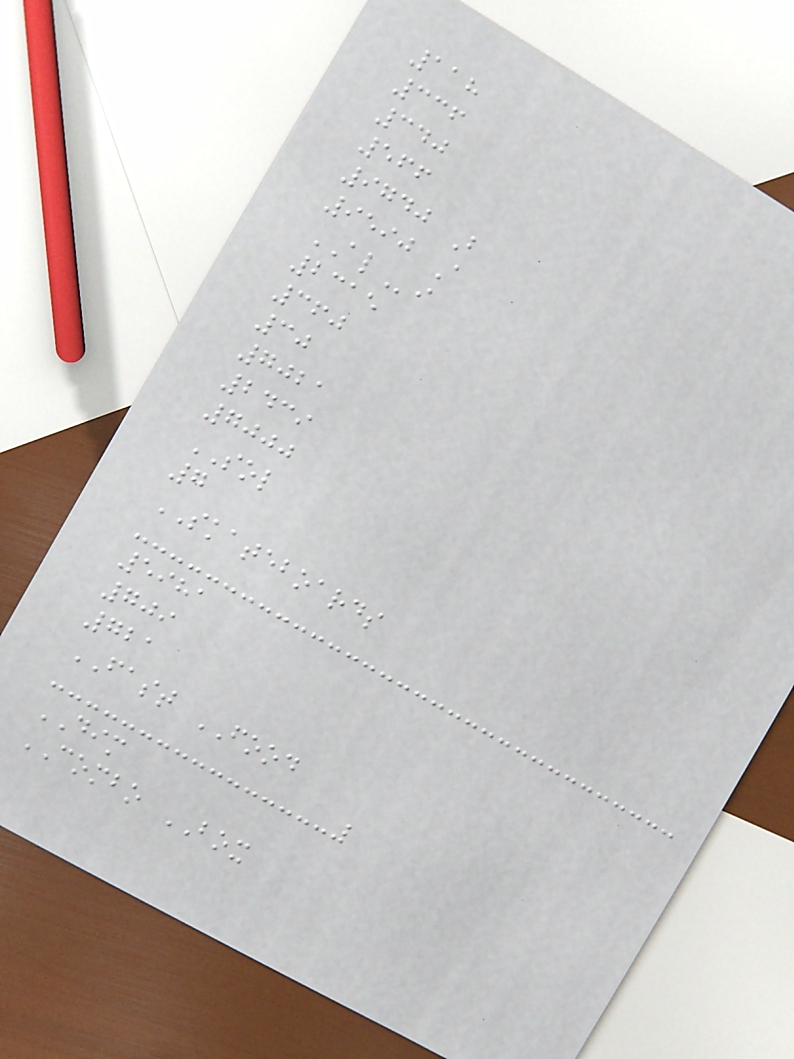118
336
340
566
9740 B
9590 A
ALi
2315
360
30
7021
2439
7000
SOL
7
SKATEBOARDS
5981
709
721
FAST FOOD
DIM
COMBO BOX
